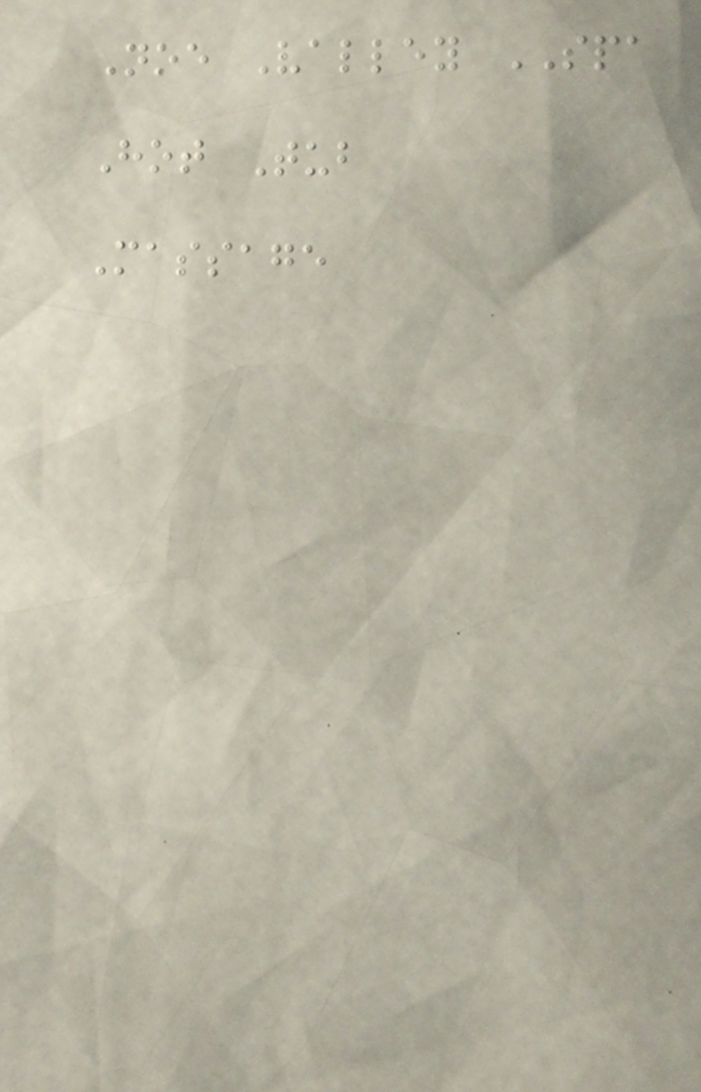Noe Valley SPA
Hot Tub
Massage
